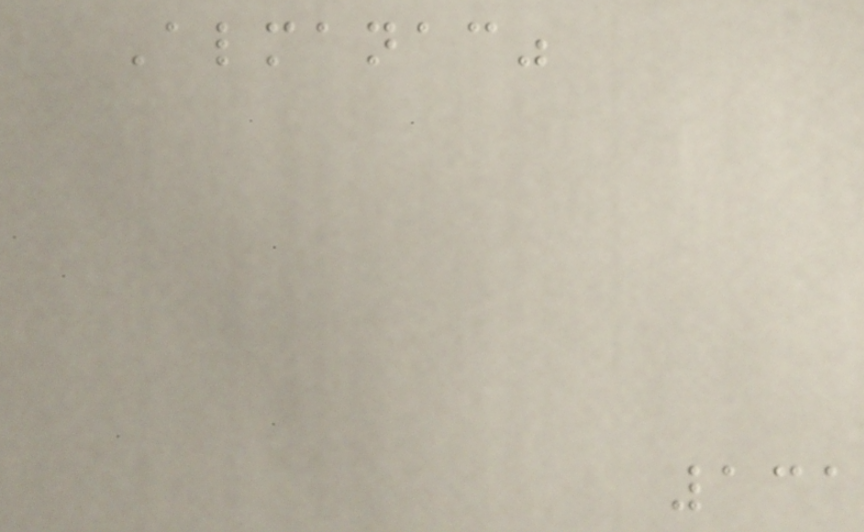Almanac"
131
